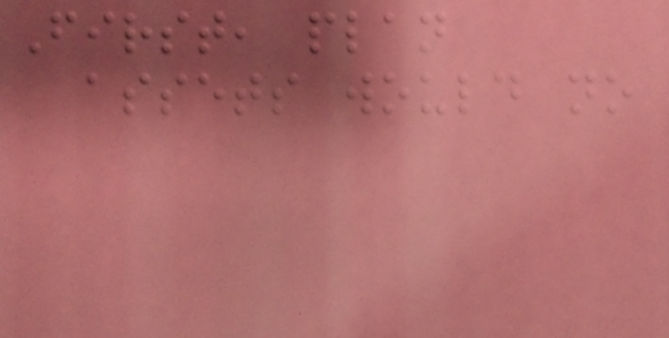First, plan
assets would no
